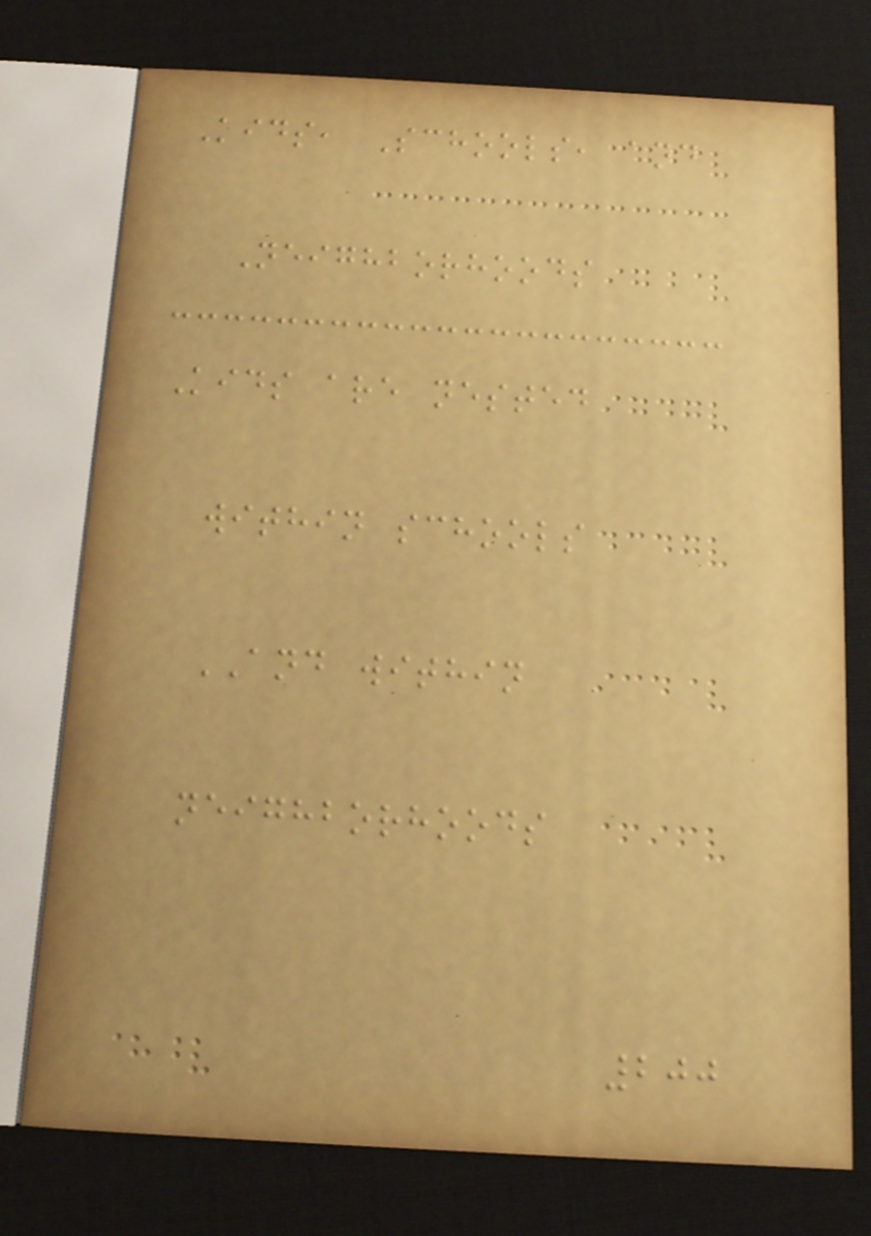Kids, Schools, and
Neighborhoods
Kids are nested
within schools
AND within
neighborhoods
200
